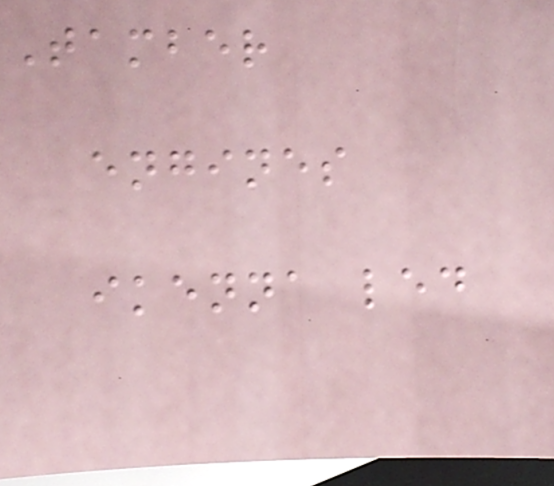Tamber
engines
ikenna led
